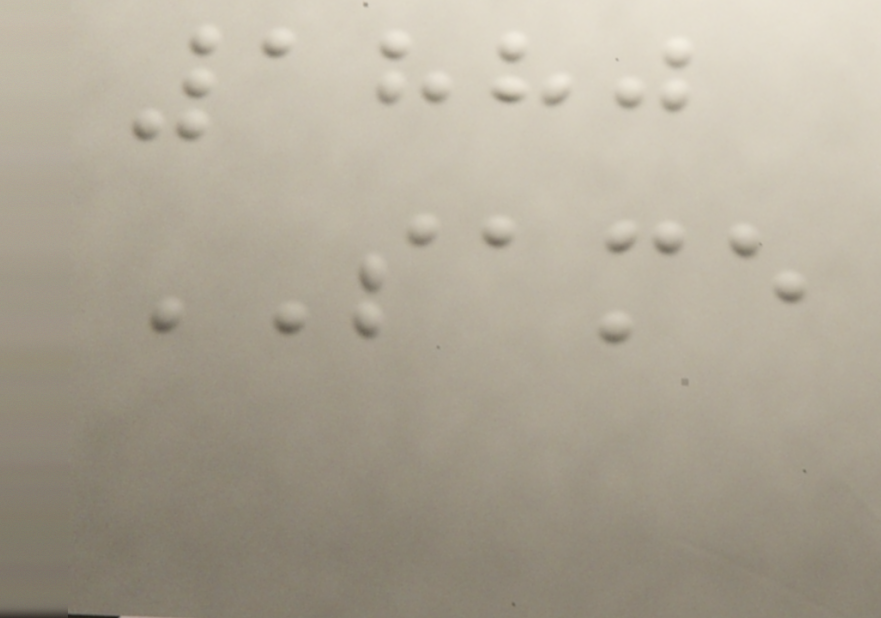1880
SAME
